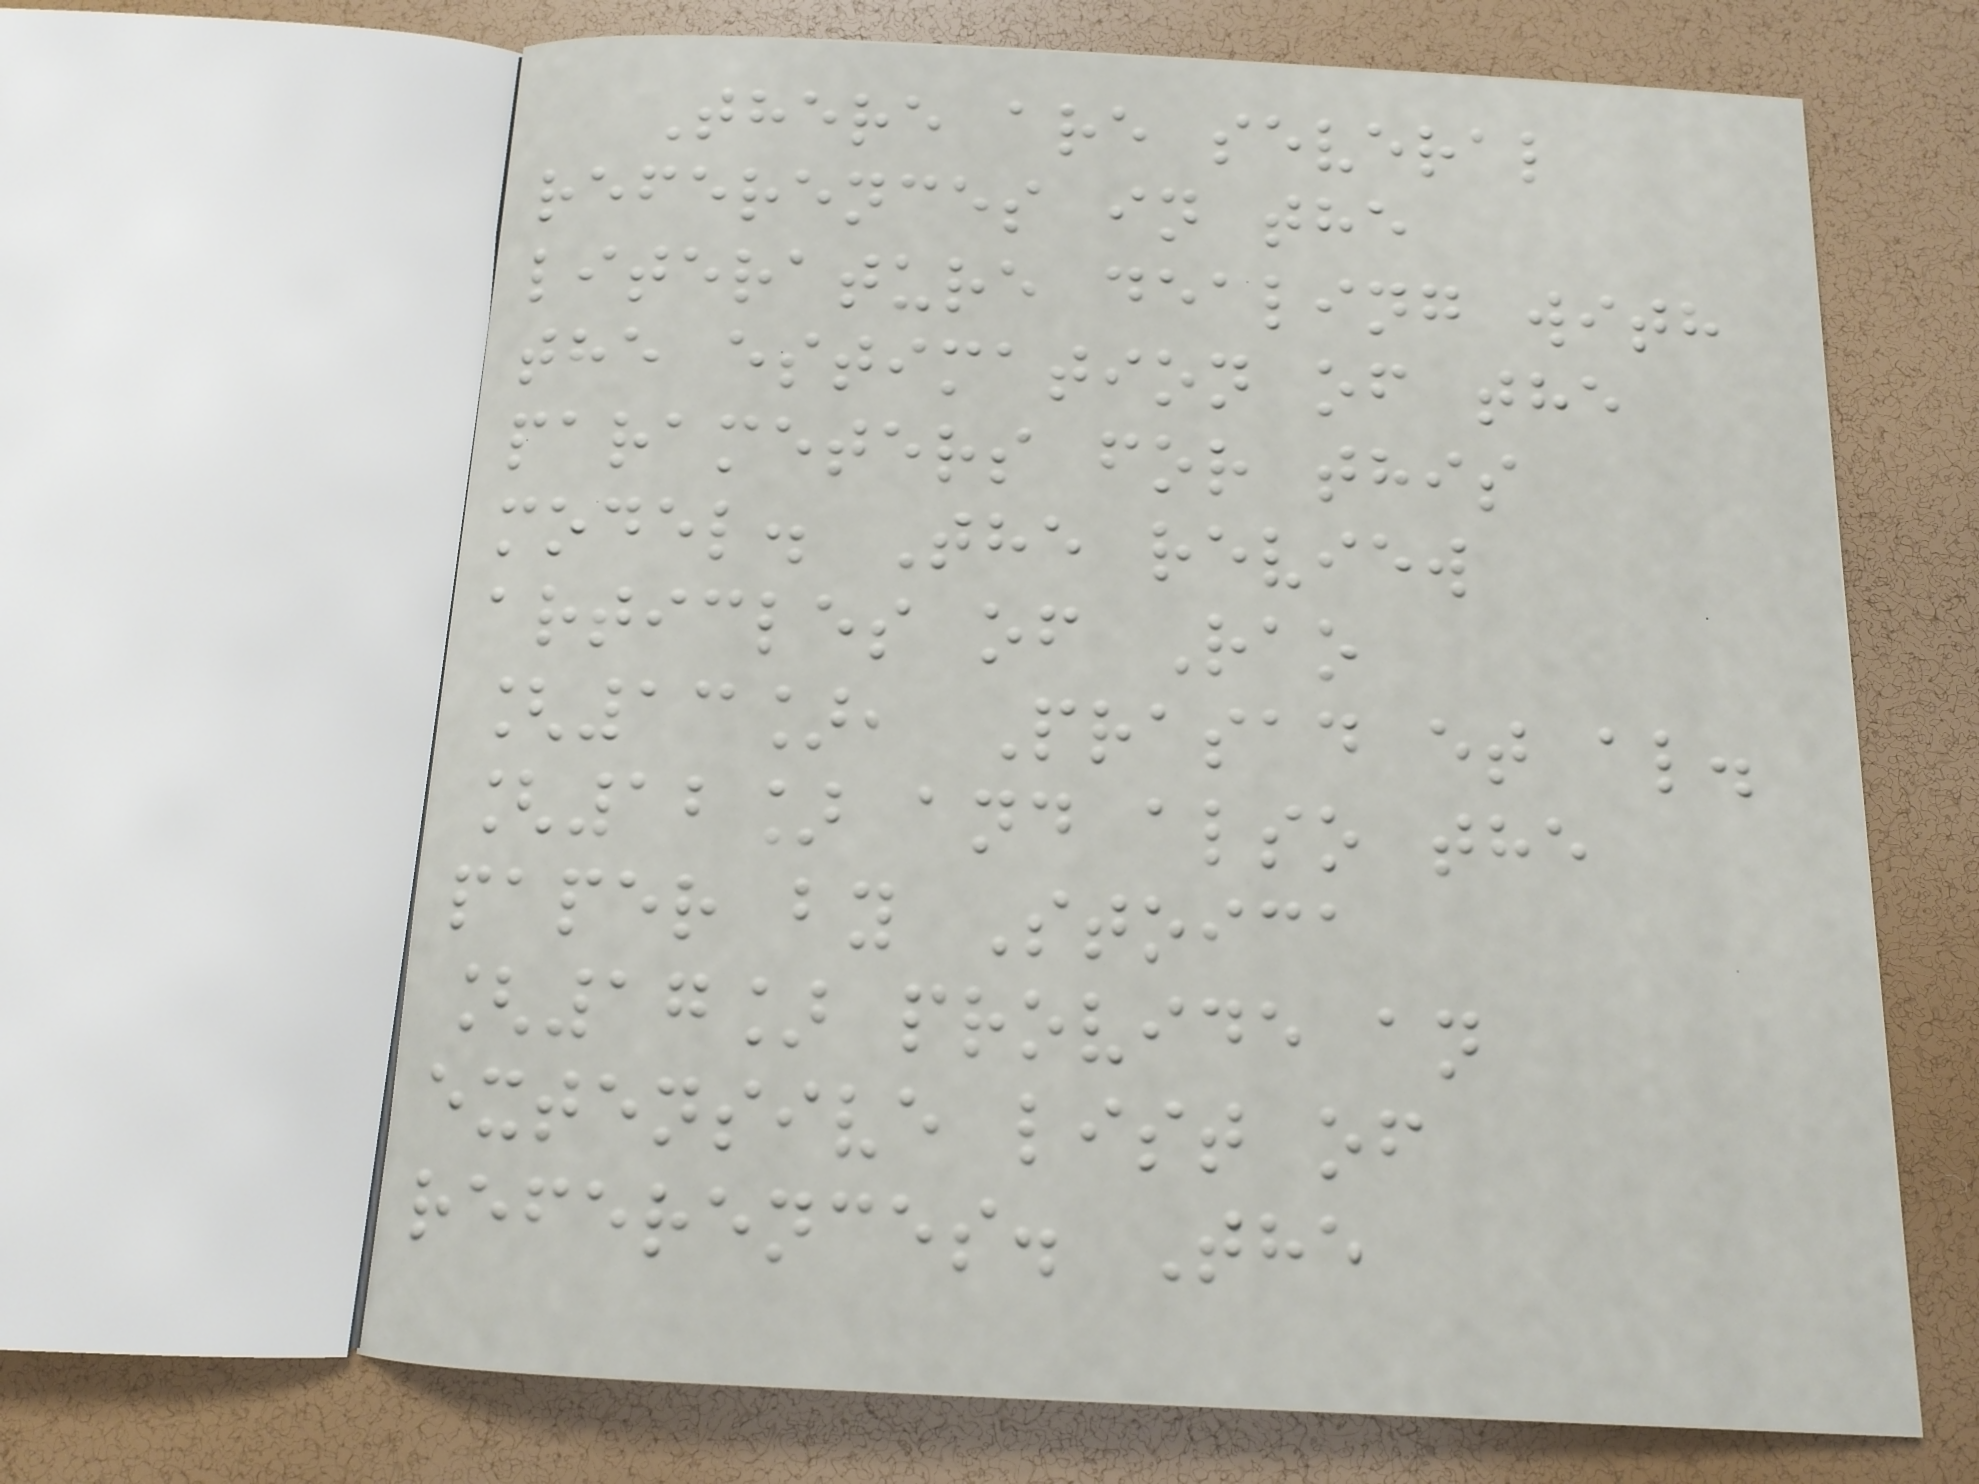There are several
references in the
literature dealing with
the estimation of the
parameters for this
model. The review
articles of Rao
[13], Prasad et al.
[12] and also the
paper by Stoica
[17] provide an
extensive list of
references. The
